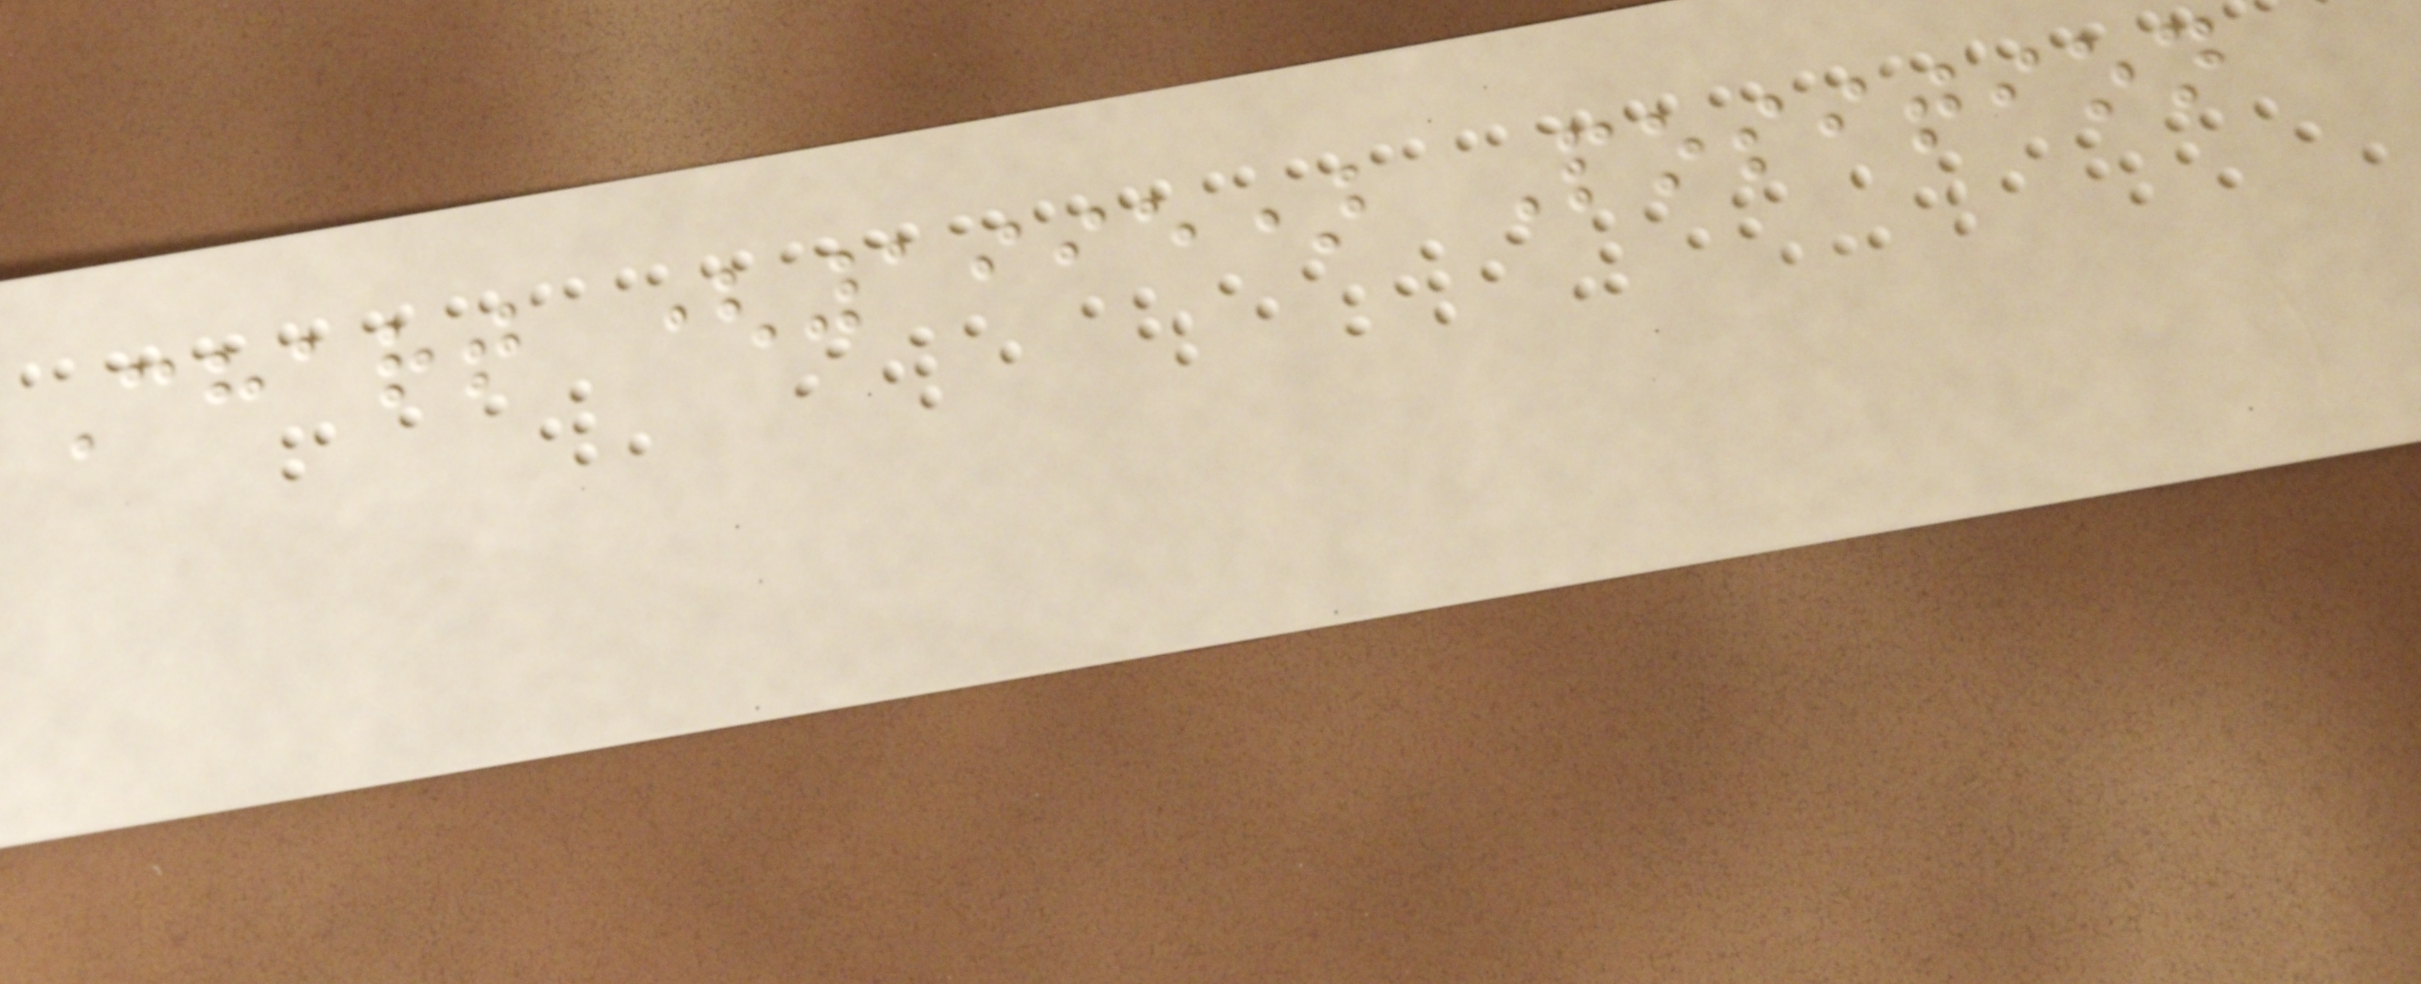Chart (1995) Position
